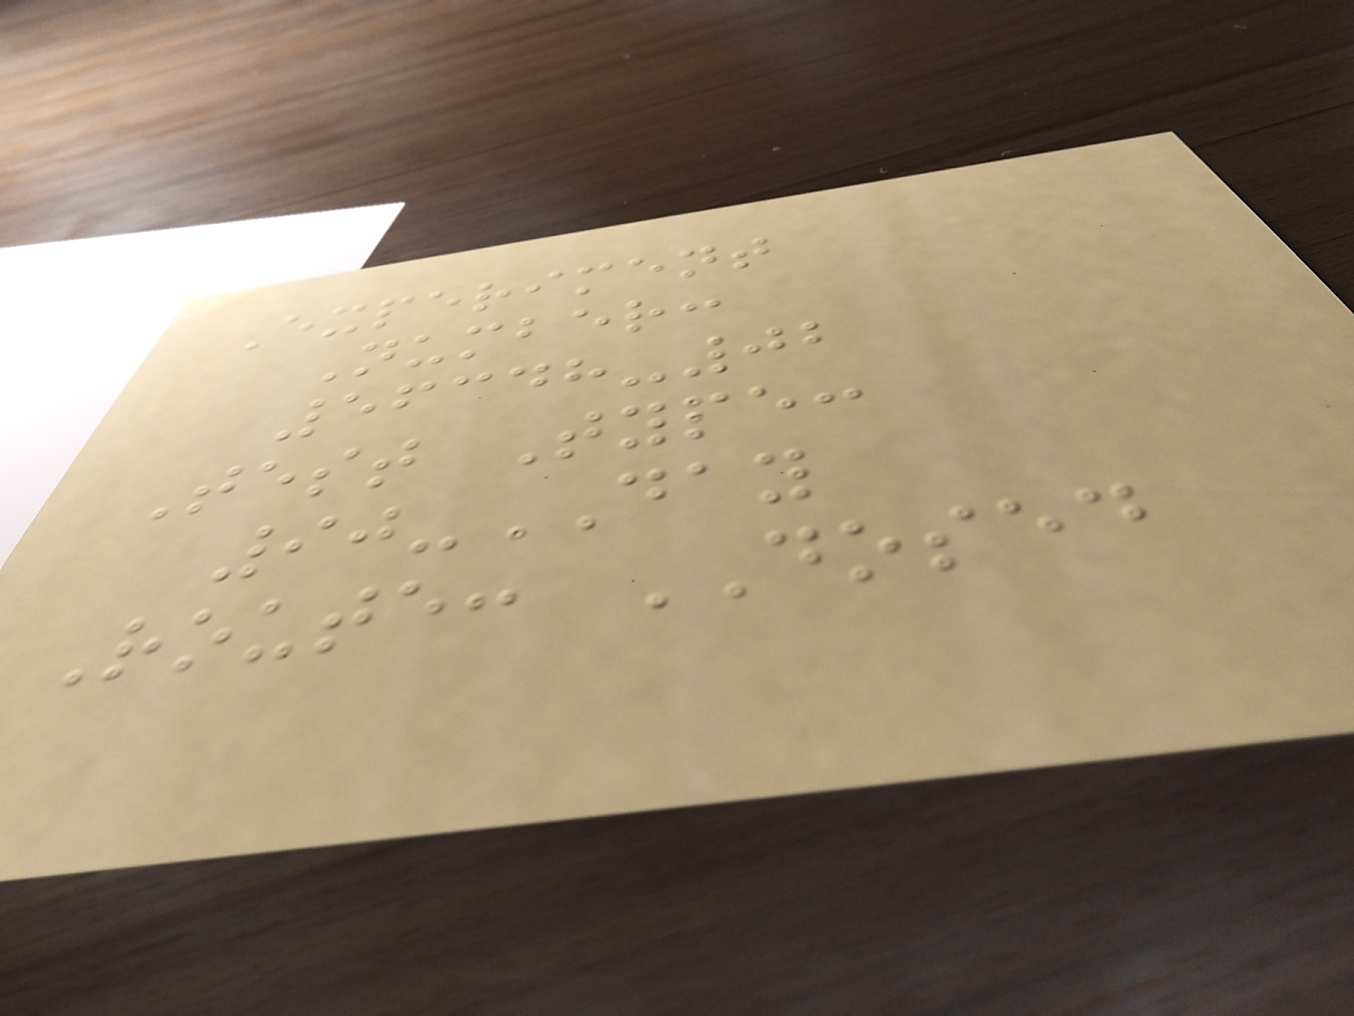Experiment
Number:
56348-02
Test Type:
90-DAY
Route: DOSED
